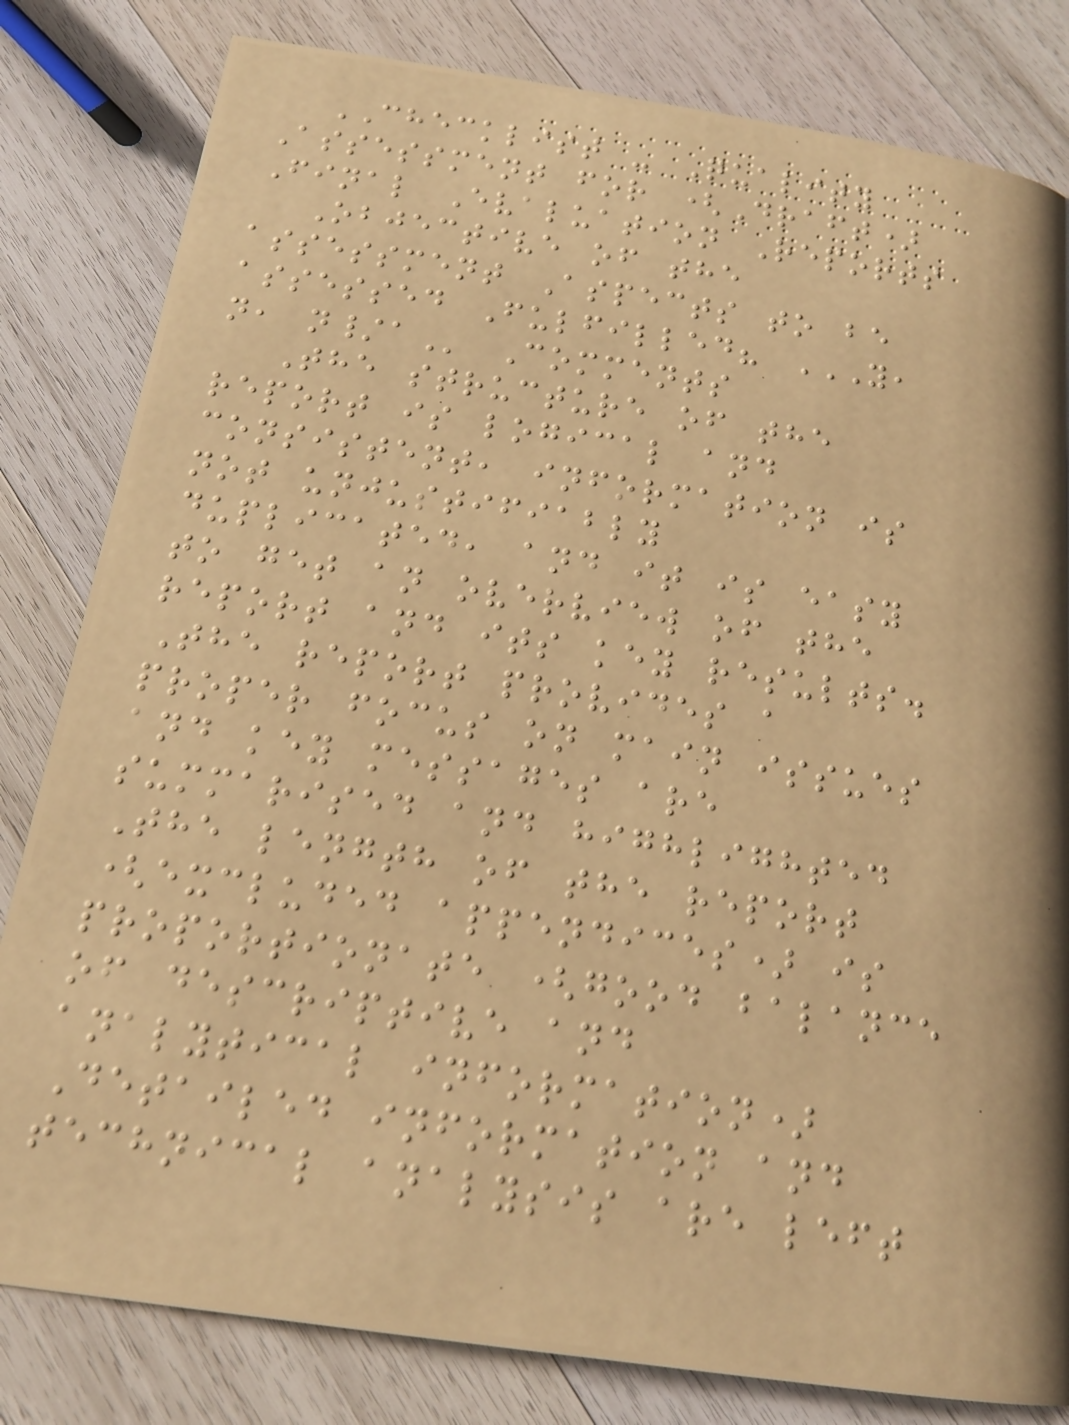CHECKLIST - Quality
Assessment for (Draft)
Final Evaluation Reports
Objective of the
assessment Aspects to be
assessed Fulfilled? Y,
N, N/A Comments
The structure of the
report is logical and
consistent, information is
not unjustifiably
duplicated, and it is easy
to get an overview of the
report and its key results.
The report provides a
proper focus on main issues
and key messages are
summarised and highlighted
The length of the report
(excluded appendices) is
proportionate (good balance
of descriptive and
analytical information)
Detailed information and
technical analysis are left
